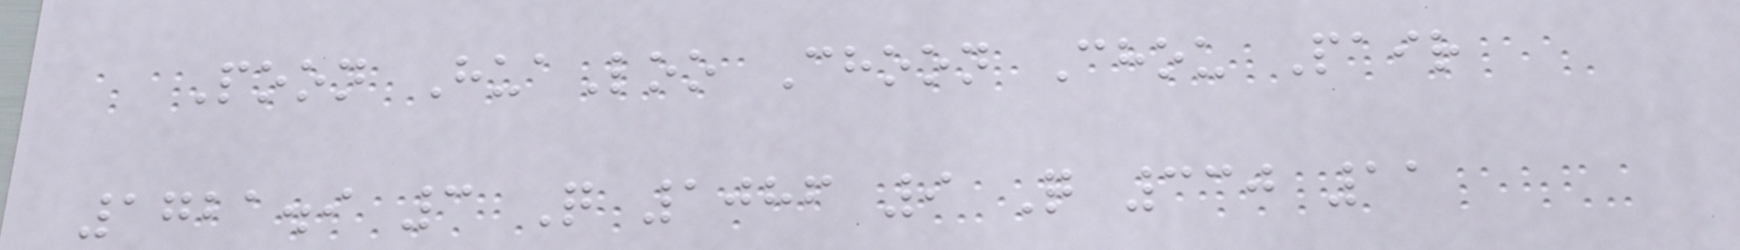Poon HuaLoo Choon Chou Pair
1721.9 3 Q 1086 9 Q 330 11
